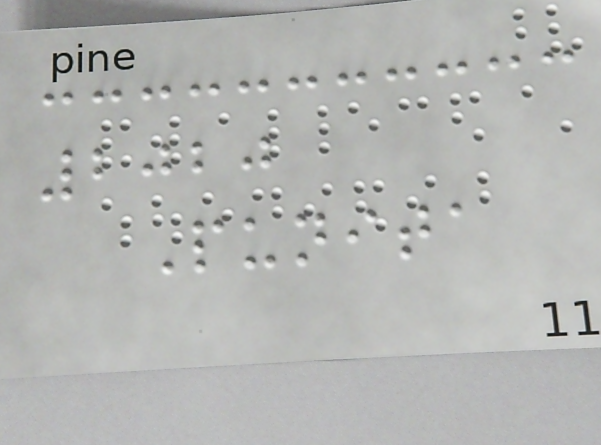2020
Punita
